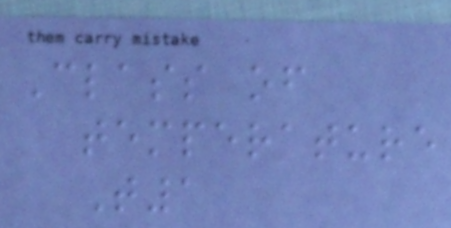Class of
temperature
T1
